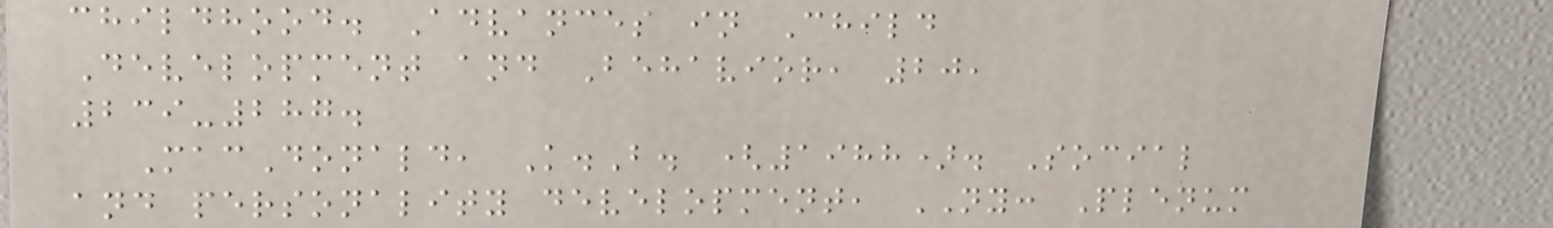childhood. Advances in Child
Development and Behavior, 20,
239-287.
MacDonald, K.B. (1988). Social
and personality development, NY: Plenum
